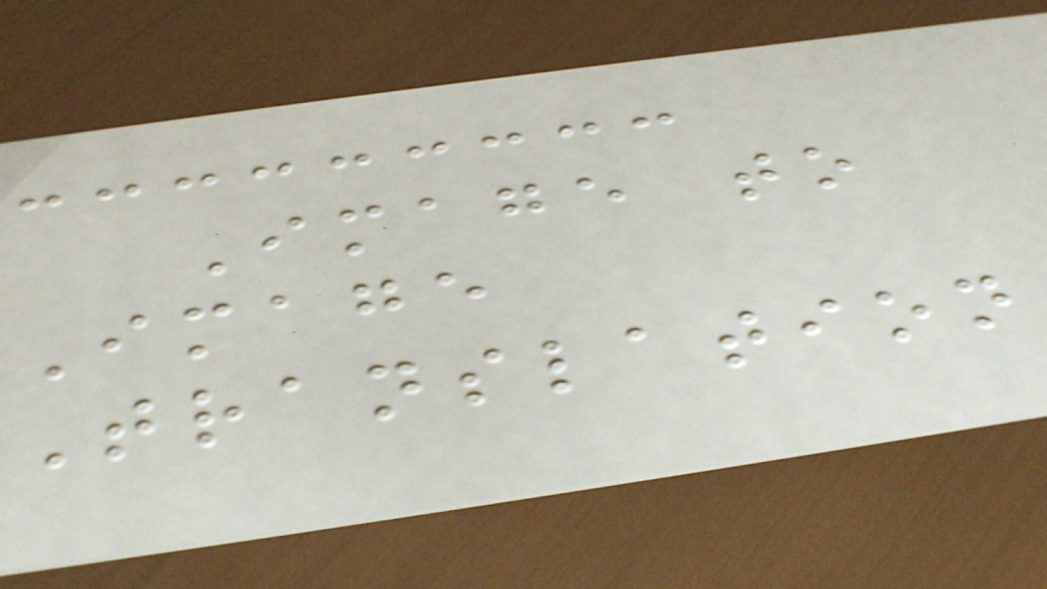Image to
Image
Translation
